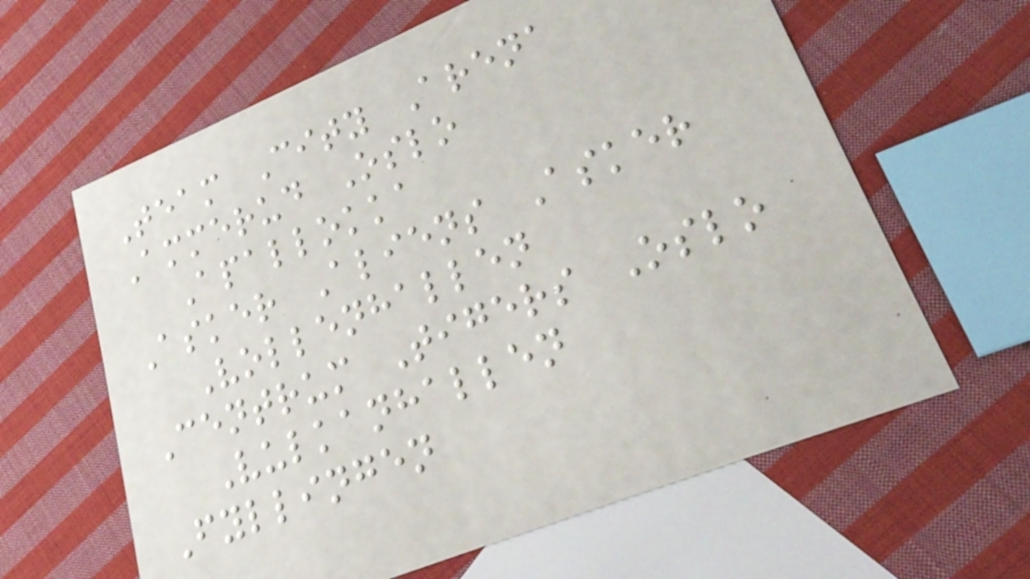Team City Arena
Ammerud Oslo
Apallokka
Asker Aliens Asker
Vollenhallen
Centrum Tigers Oslo
Vulkanhallen
Fyllingen
